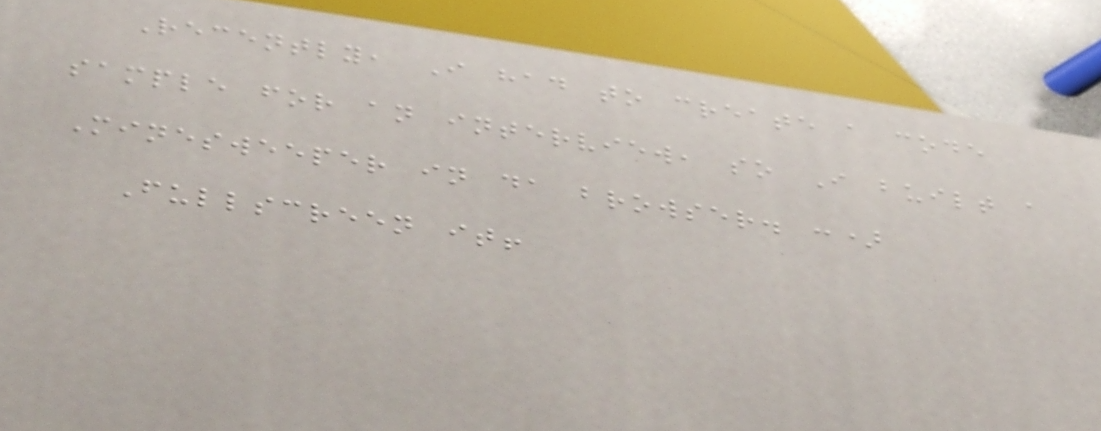Recently, I had to create a code
sample for an interview, so I built a
Minesweeper in da browser. :)
Fullscreen it!
